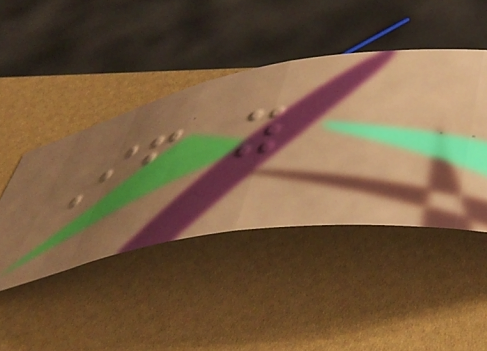If you
